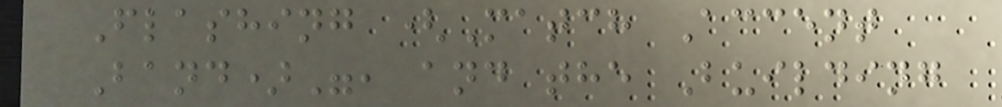Flashing (Match Accent
Band)", and the Building
